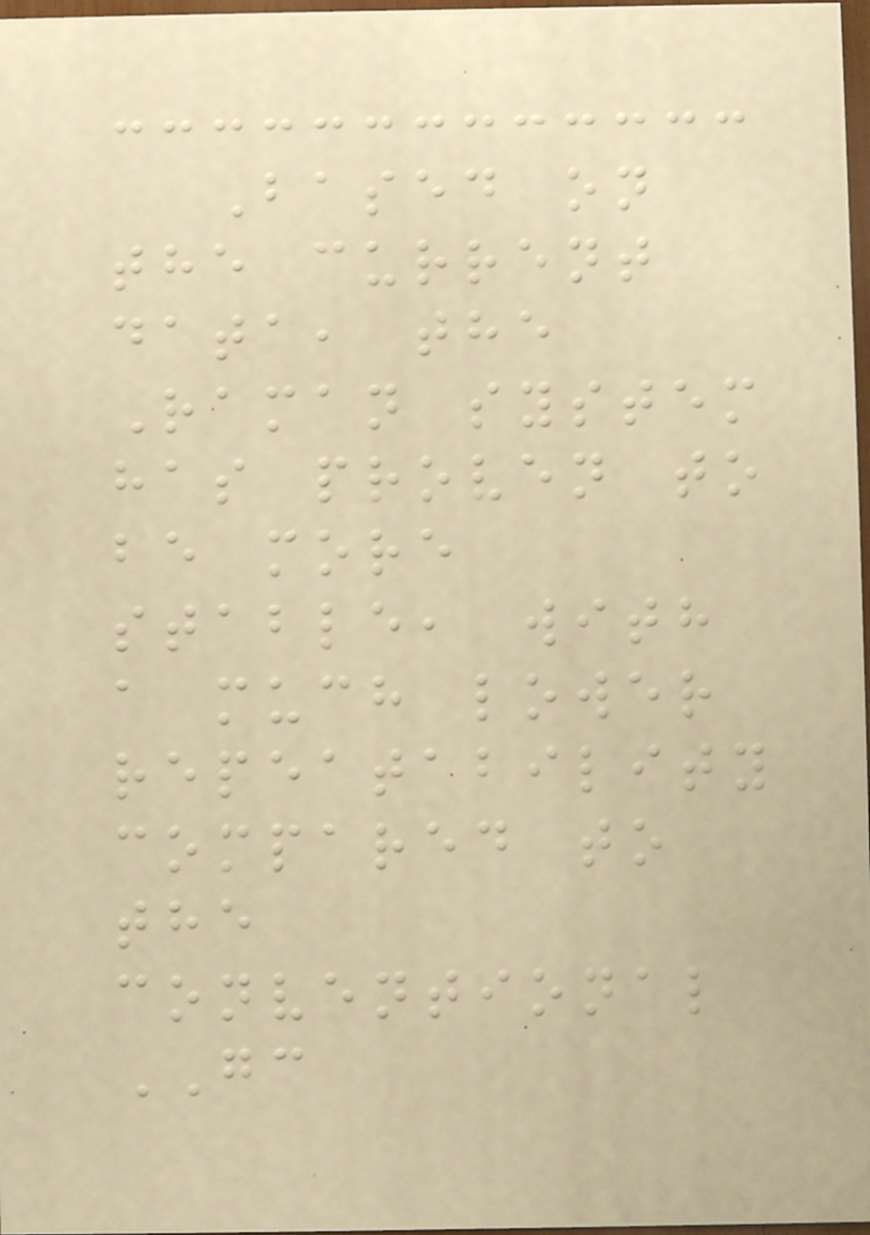Based on
the current
data, the
Raman system
has proven to
be more
stable, with
a much lower
repeatability
compared to
the
conventional
GC
